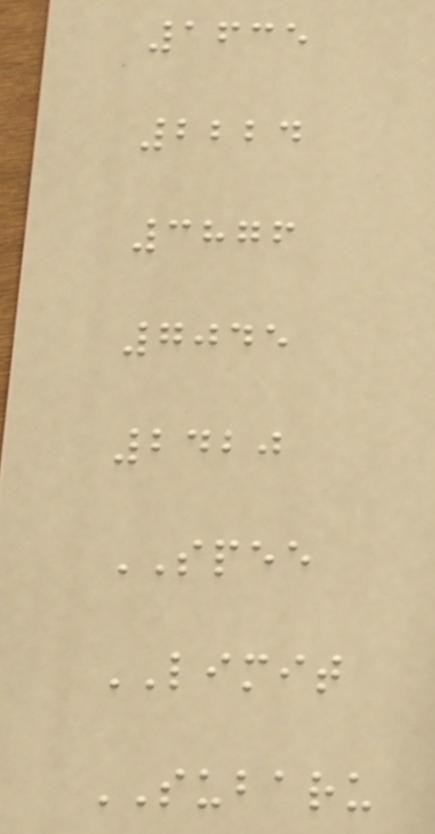1635
2224
3876
7045
2420
SPEE
LIMIT
SUBARU
